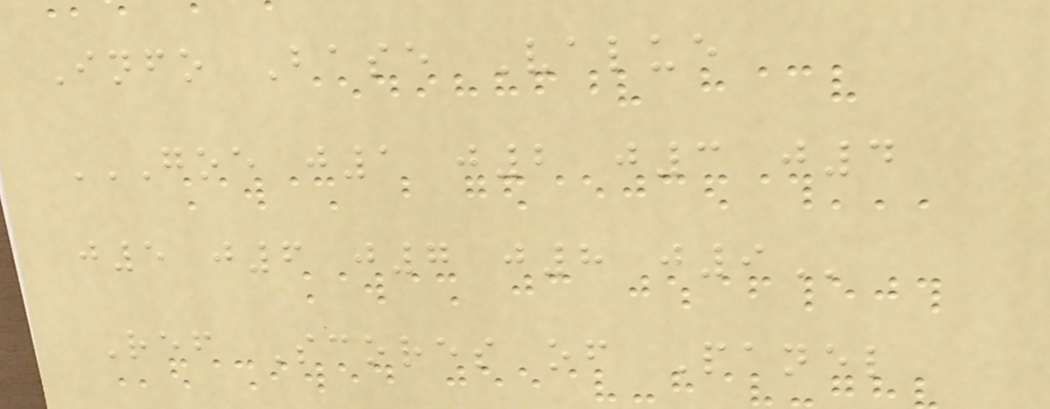Info Base Value
GOE J1 J2 J3 J4
J5 J6 J7 J8 J9
Ref Scores of Panel
